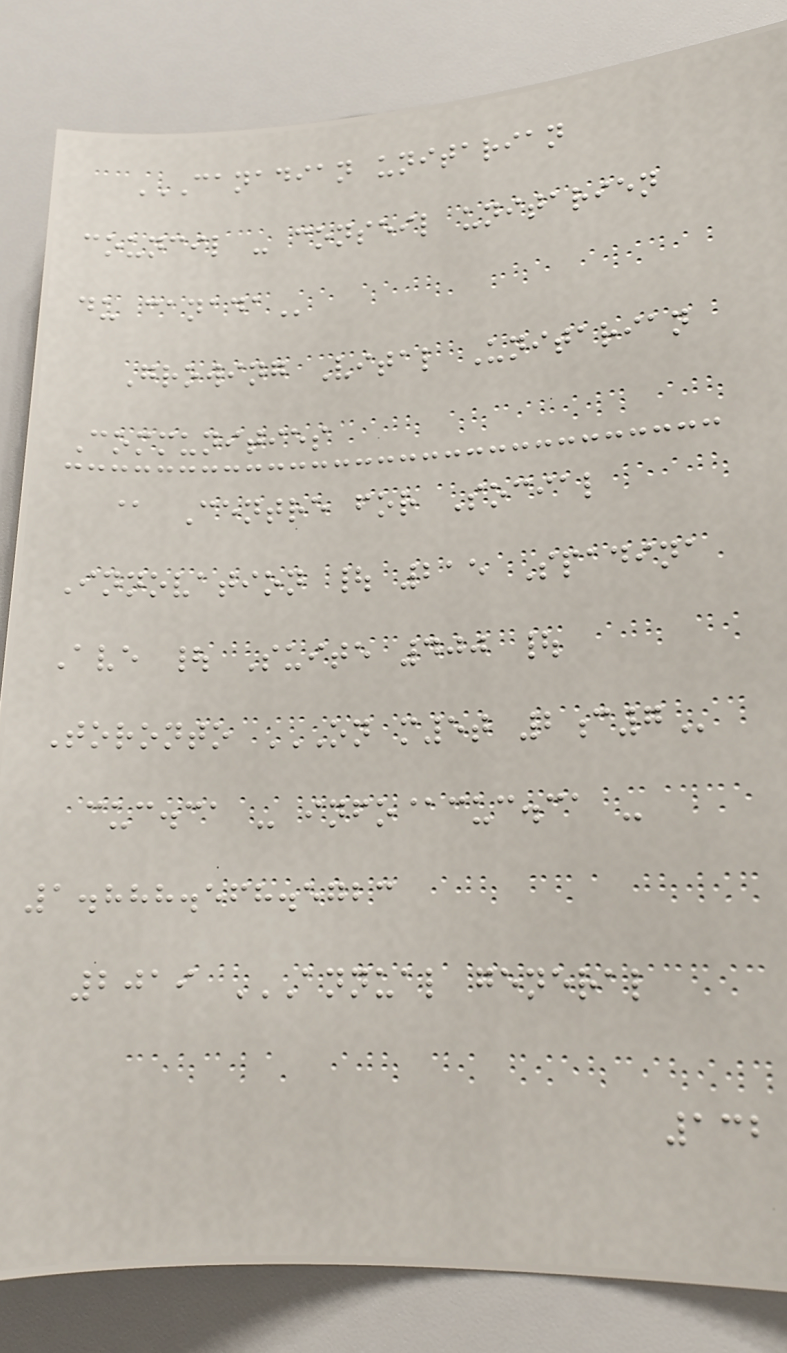CANADIAN UNITARIAN
COUNCIL - CONSEIL UNITARIEN
DU CANADA
Growing Vital Unitarian
Communities
@ Centre for Social
Innovation | 215 Spadina
Ave | Suite 400 |
Toronto ON M5T 2C7
cuc.ca - info@cuc.ca -
1.888.568.5723
2019 ANNUAL GENERAL
132
